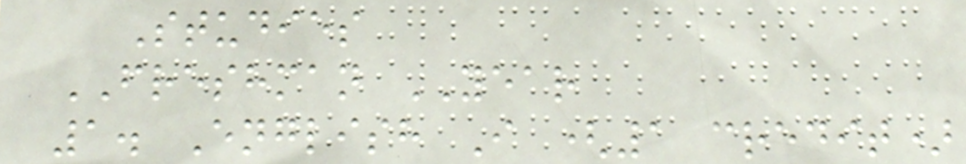Studies
FRESHMAN YEAR
1. English I (1 credit)
